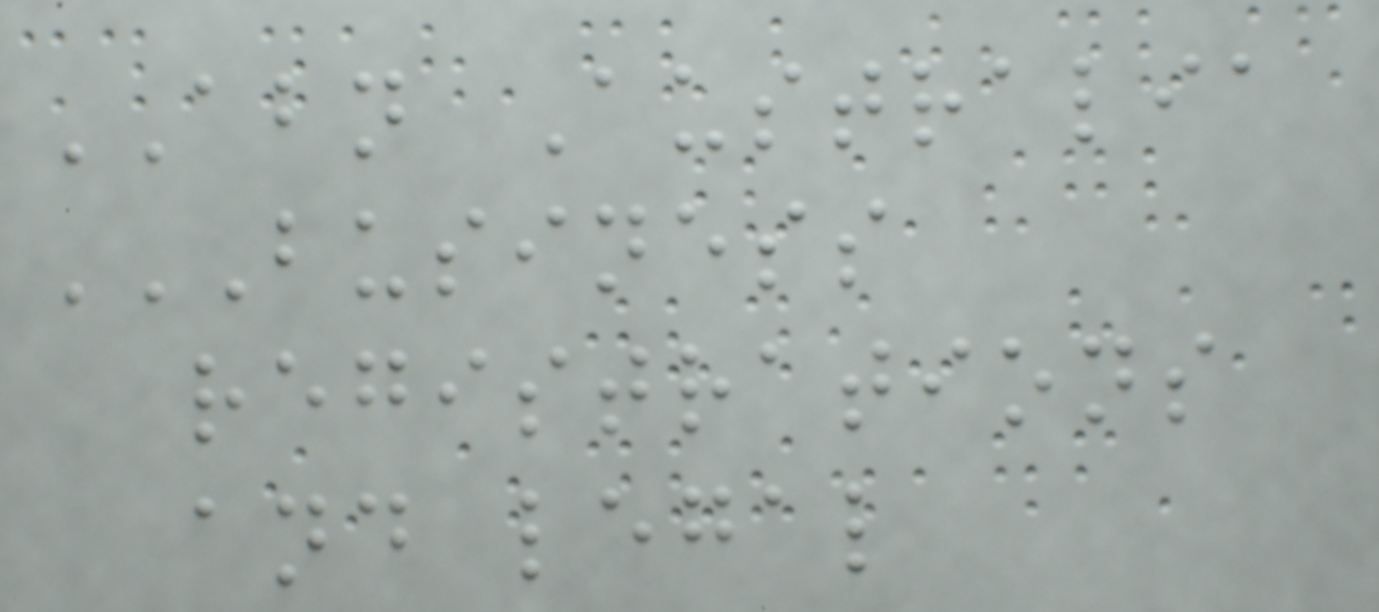ABN Australia
BUSINESS
REGISTRATIONS
AND LEGAL
